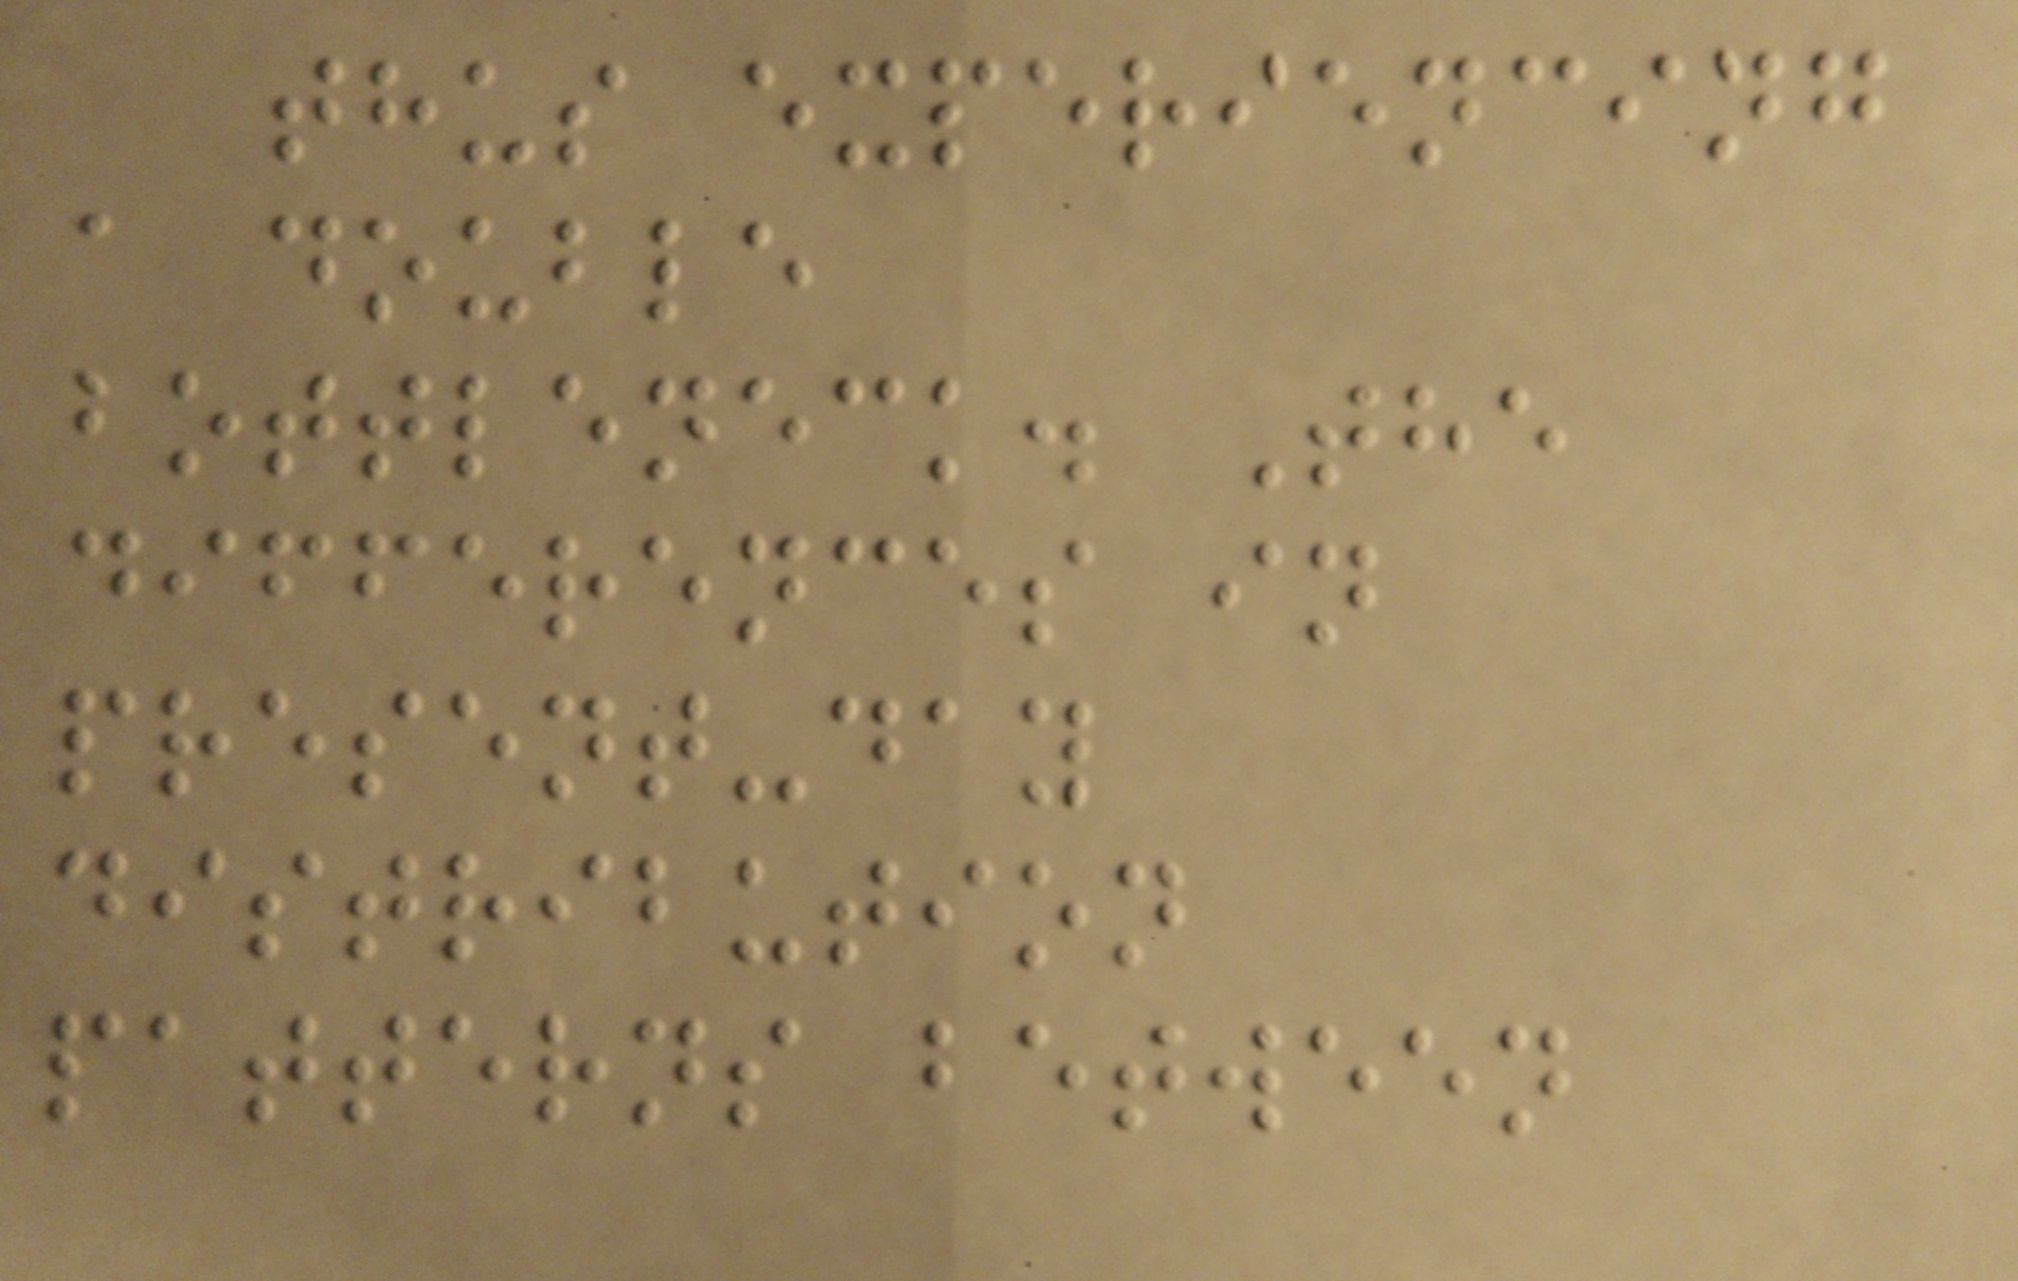thus experiencing
a double
bottleneck. The
differences in
present-day
distribution
patterns between
